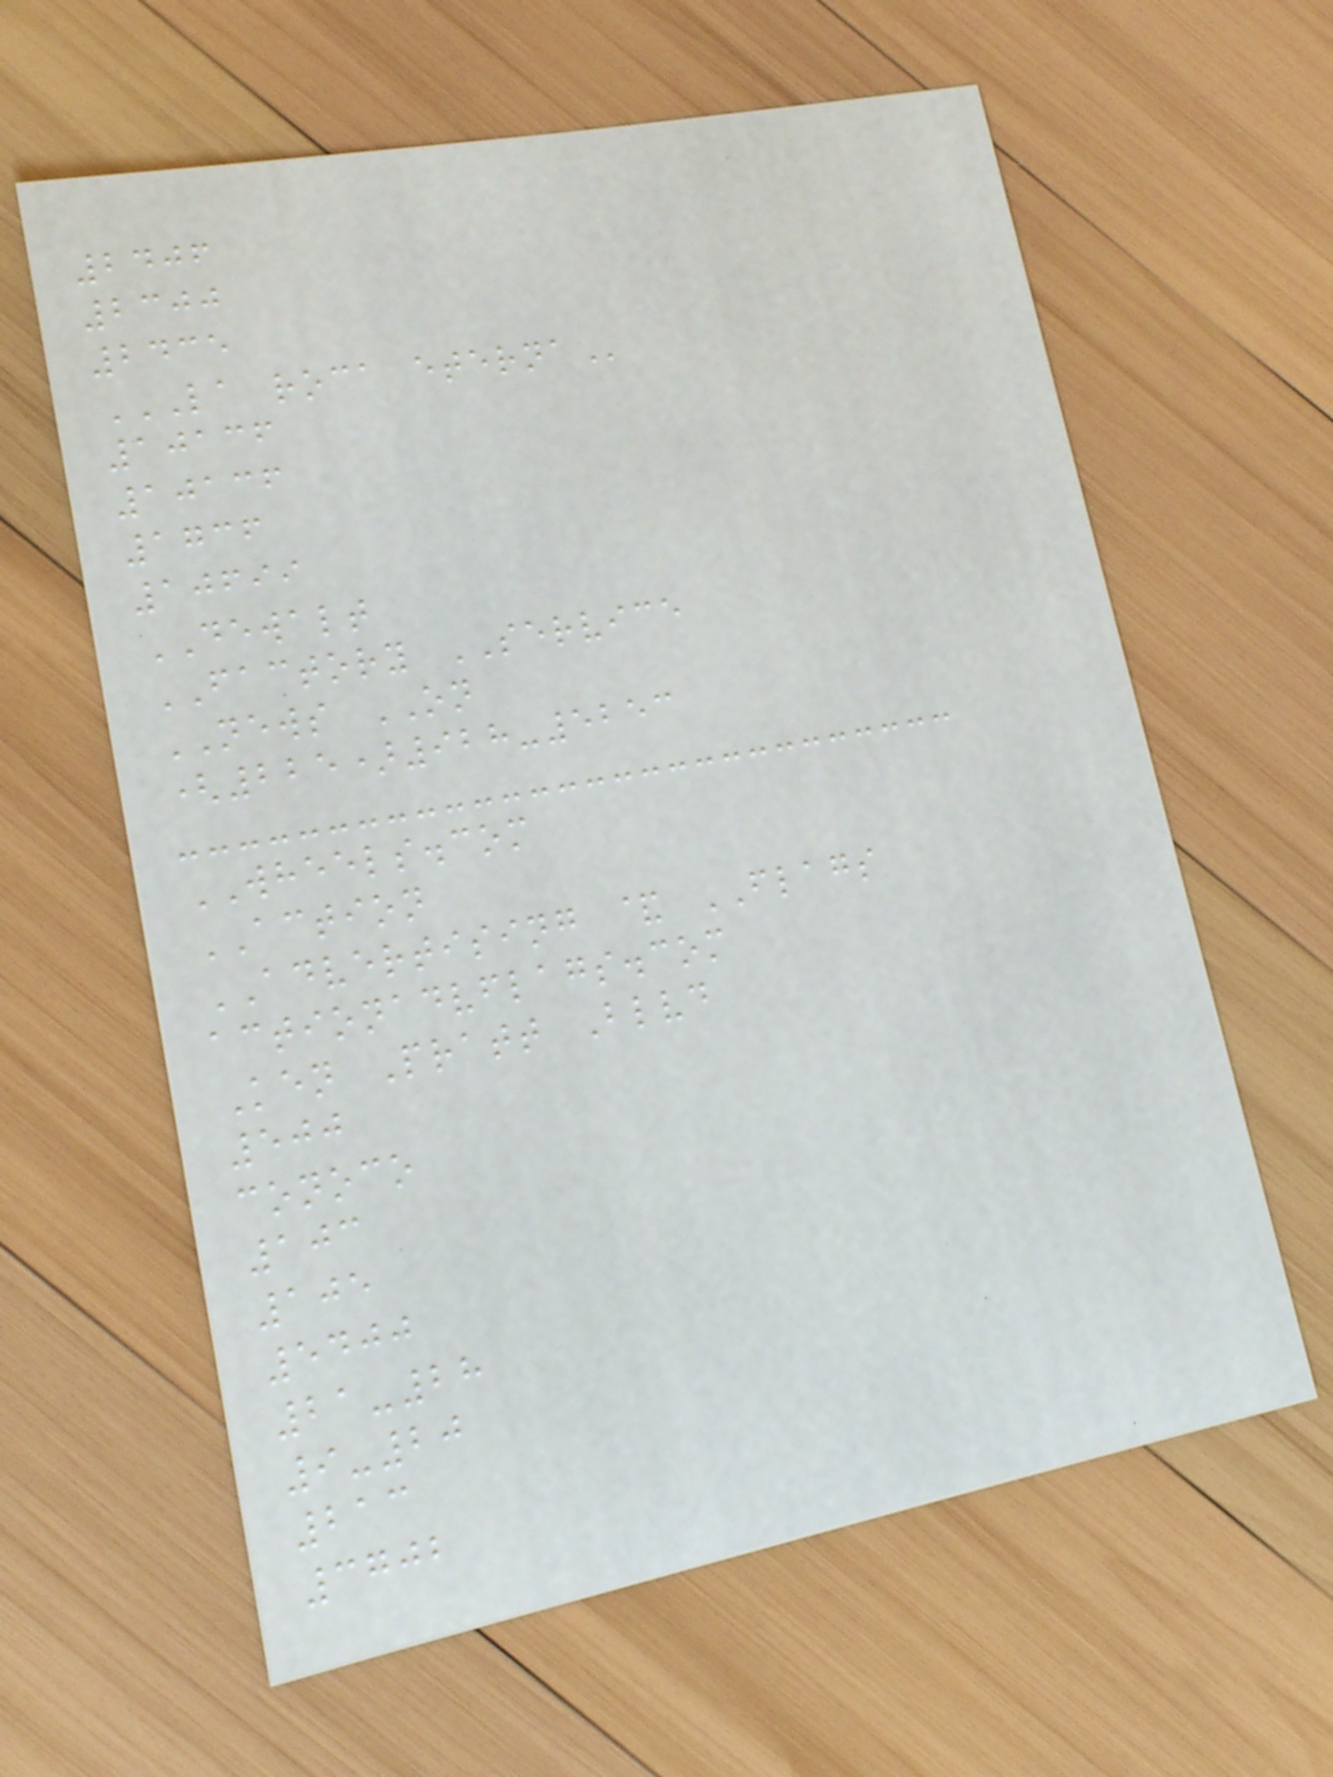2406
2300
2435
LA ROCA ETERNA
10136
10136
1736
10699
DEWALT
FACTORY SERVICE
NEWS ON
(225)928-5253
WHEELS.com
ACTION
ADVERTISING & FLAGS
actionadvflags.com
Ken Pratt Blvd
500
conoco
103
105
5400
21-28
9-20
213
3702
